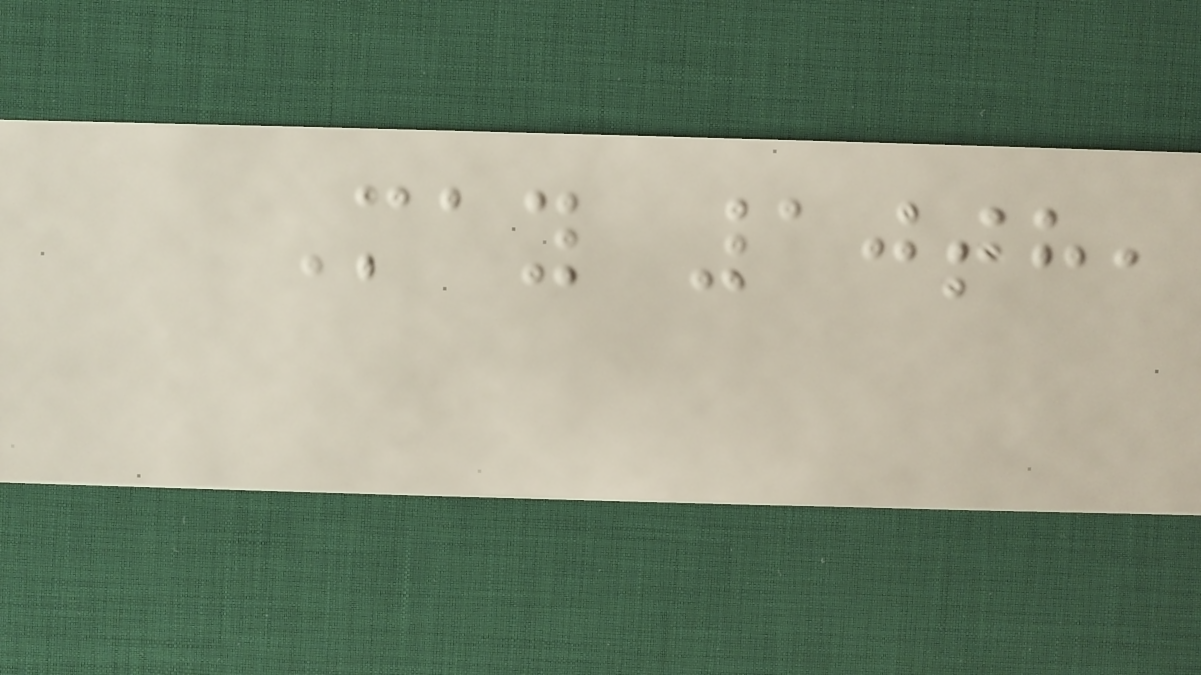May 10th,
